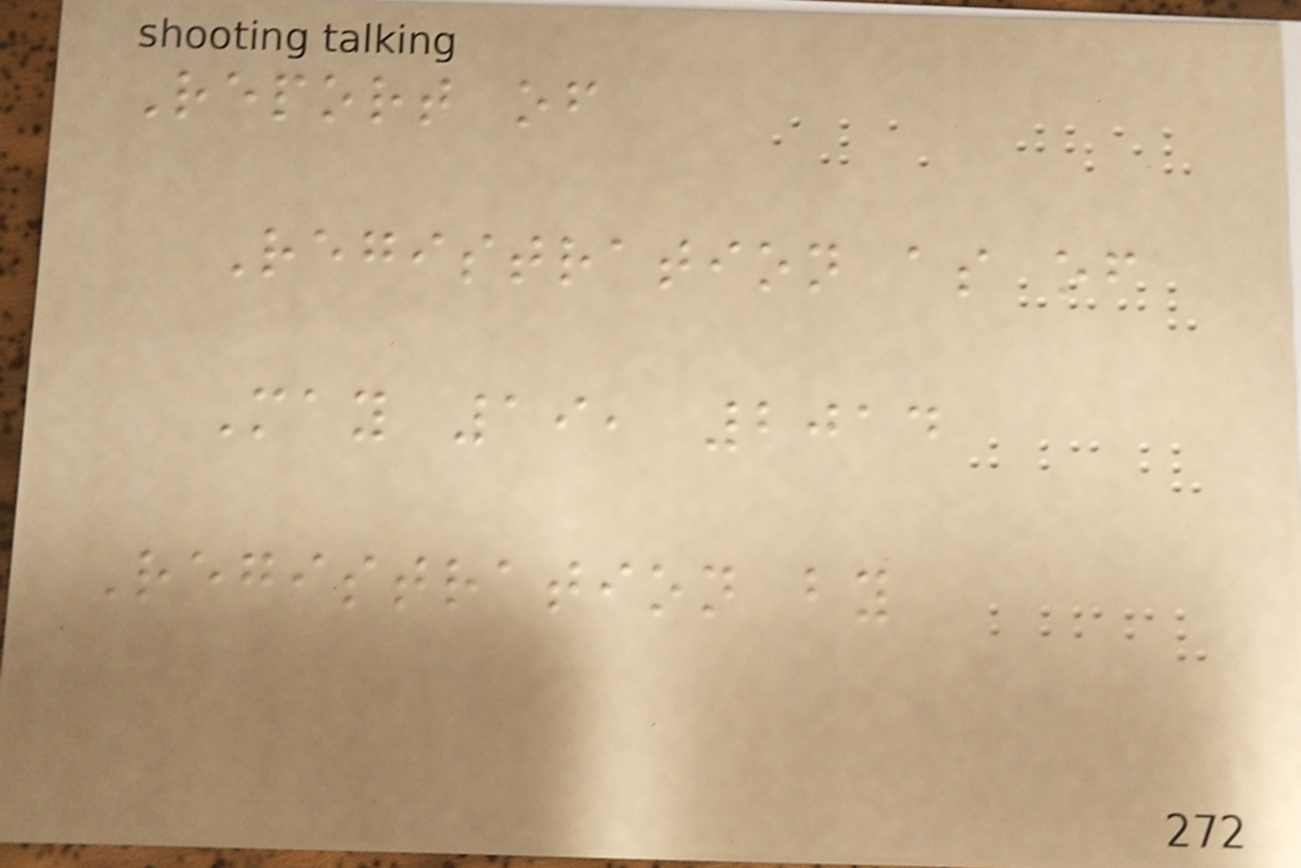Report of
Registration as of
May 19, 2014
Registration by
